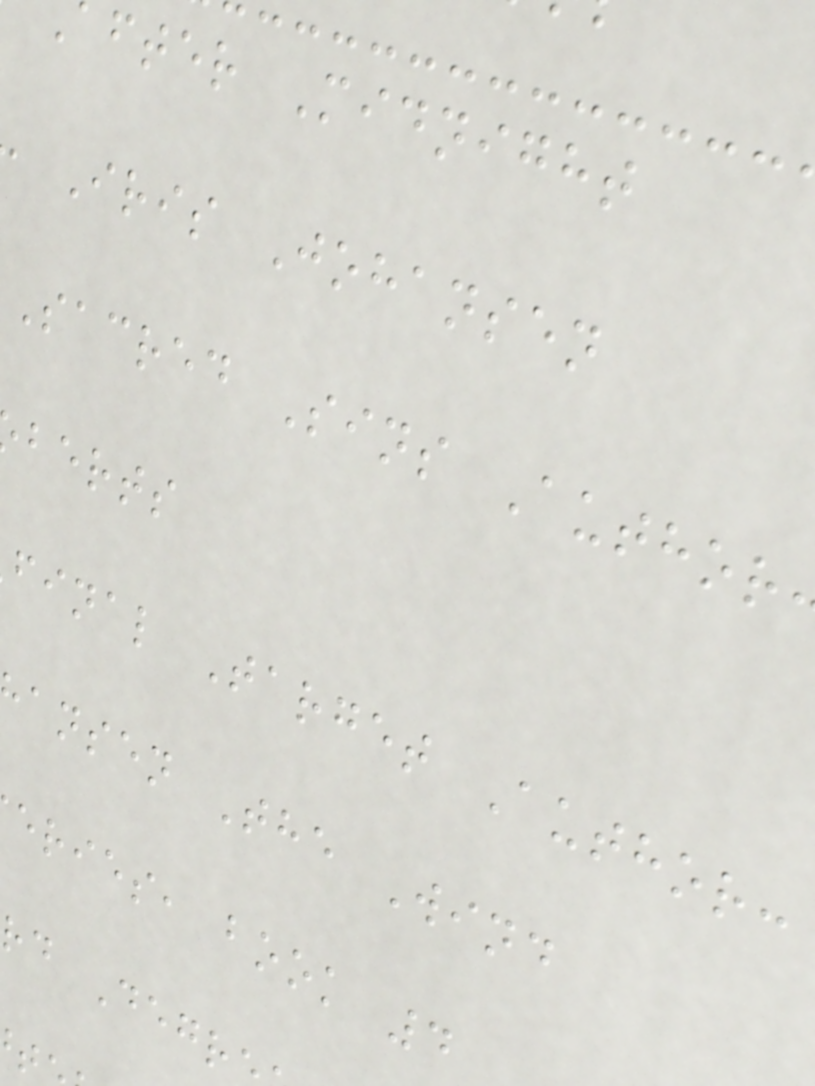after Midnight
Iris Johansen
Sacred Sins Author
berts
final Target Author:
ansen The Wind
eries, book 4
rd Degr
